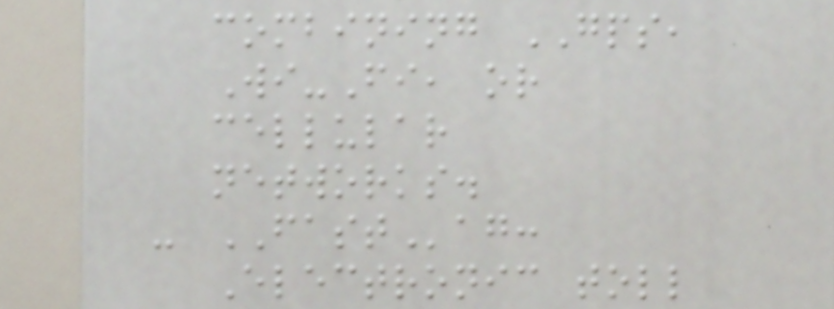combining GPS,
Wi-Fi, or
cellular
networks.
- FASTag:
Electronic toll
